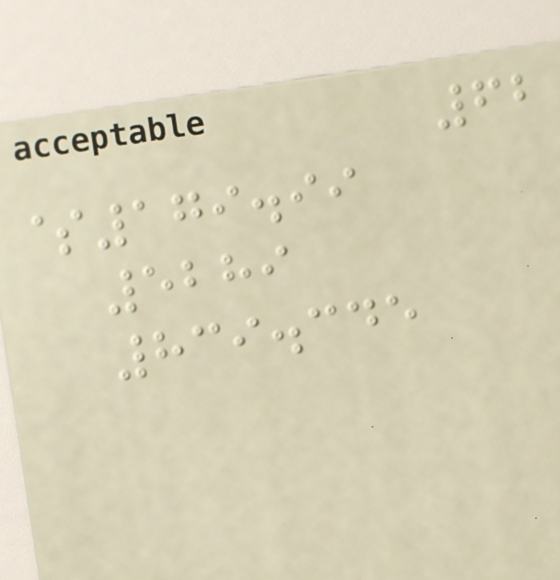62
$179.99
5289
839.345
